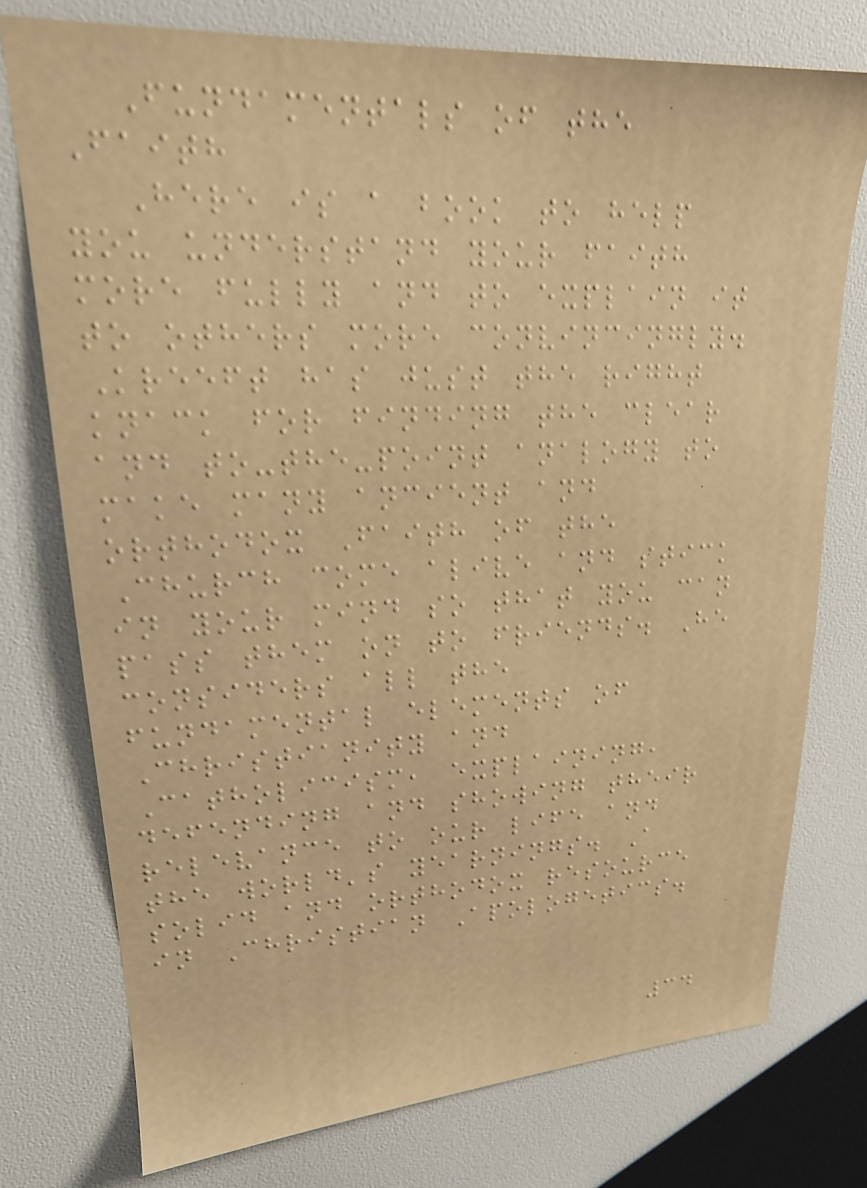Fundamentals of the
Faith
Here is a book to help
you understand your faith
more fully and to explain it
to others more convincingly.
Kreeft has just the right
knack for finding the clear
and to-the-point analogy to
make many ancient and
orthodox Faith of the
Church come alive and stick
in your mind so that you can
pass them on to friends. He
considers all the
fundamental elements of
Christianity and
Catholicism, explaining,
defending and showing their
relevance to our life and
the world's yearnings. A
solid and orthodox resource
in Christian Apologetics.
34
